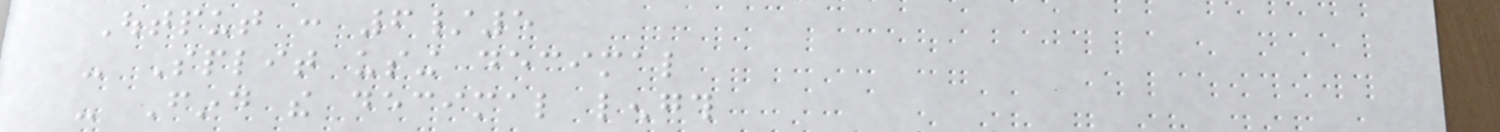Output : 6/5
- Split using decimal
- Find the decimal length
